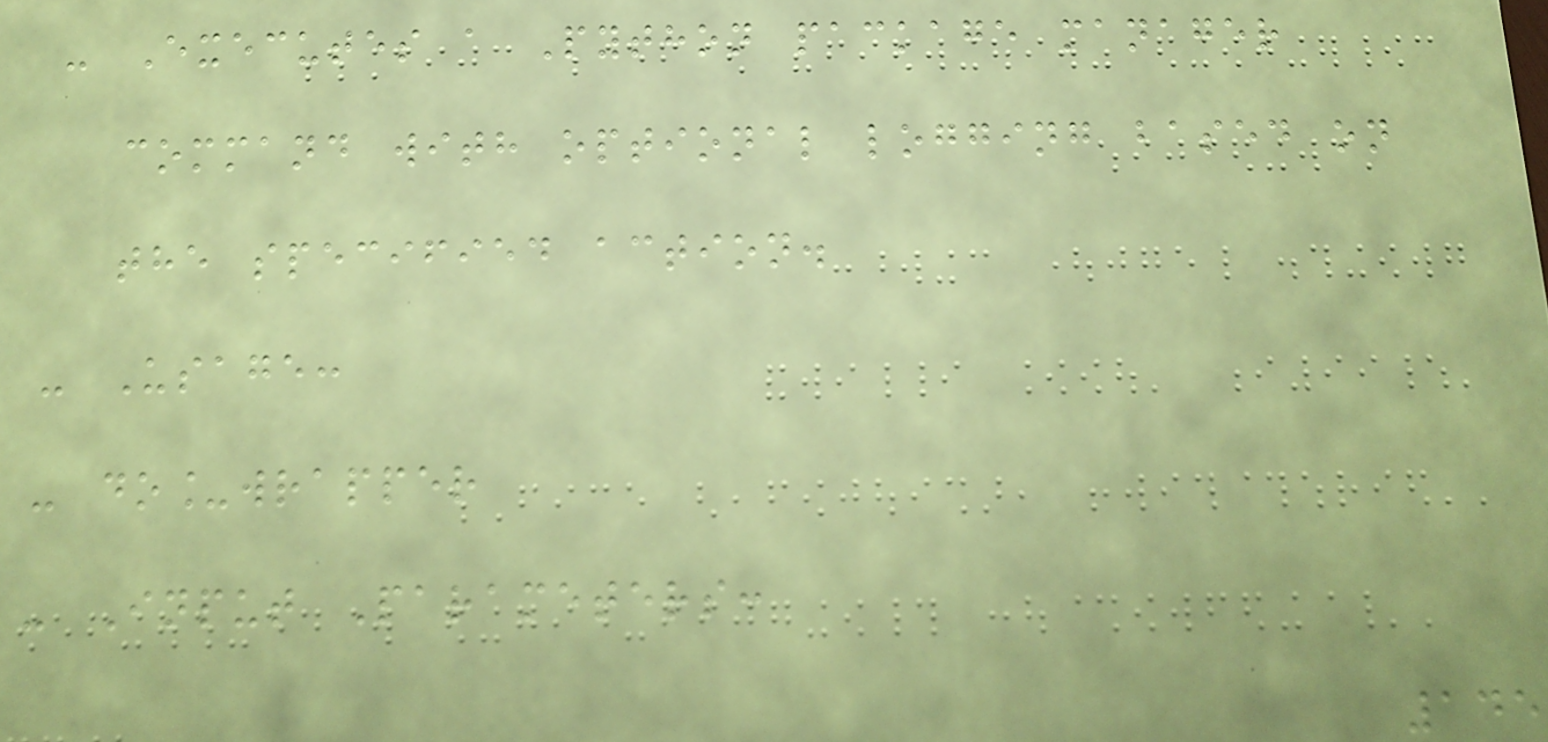- Executes a Python package manager
command with optional logging based on
the specified action.
- Usage:
- do_wrapper
- Input Parameters:
145
